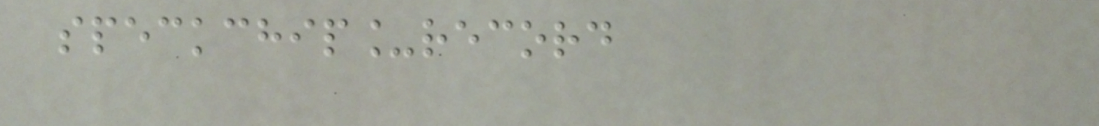speckchip_record
